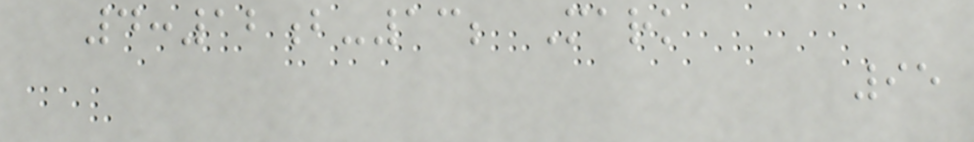4:12b-13; Mark
95
